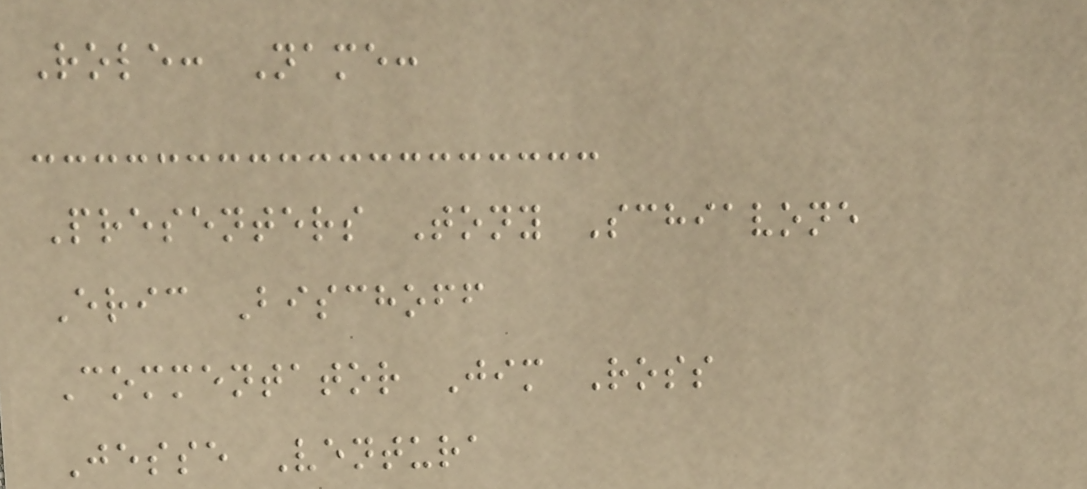Role: Name:
Presenters Tony Schiavone
Eric Bischoff
Commentator Jim Ross
Jesse Ventura
